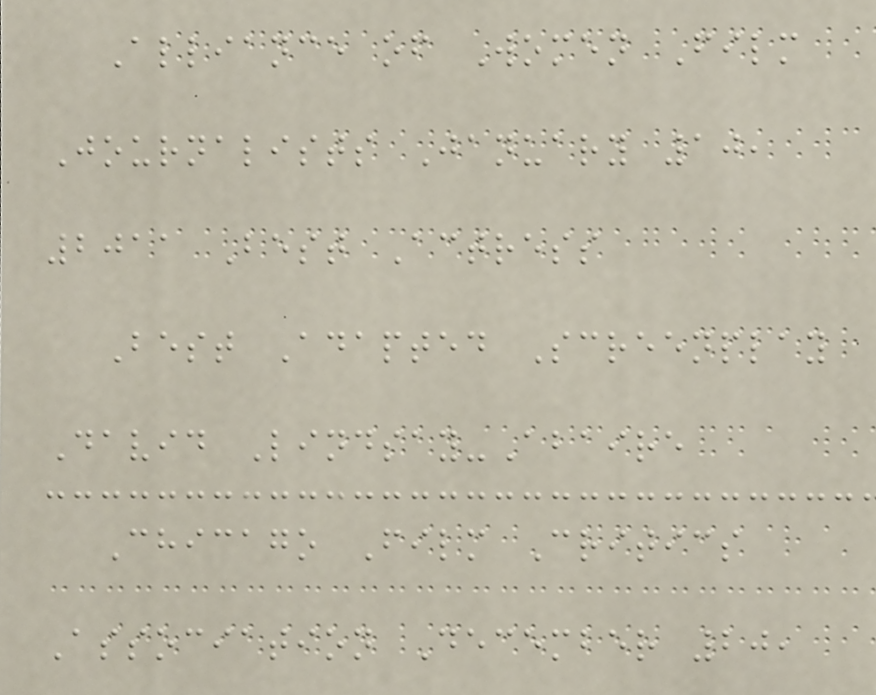Alliance of Women Film
Journalists January 10,
2011 Best Actress
Best Adapted Screenplay
David Lindsay-Abaire
Chicago Film Critics
Association December 20,
